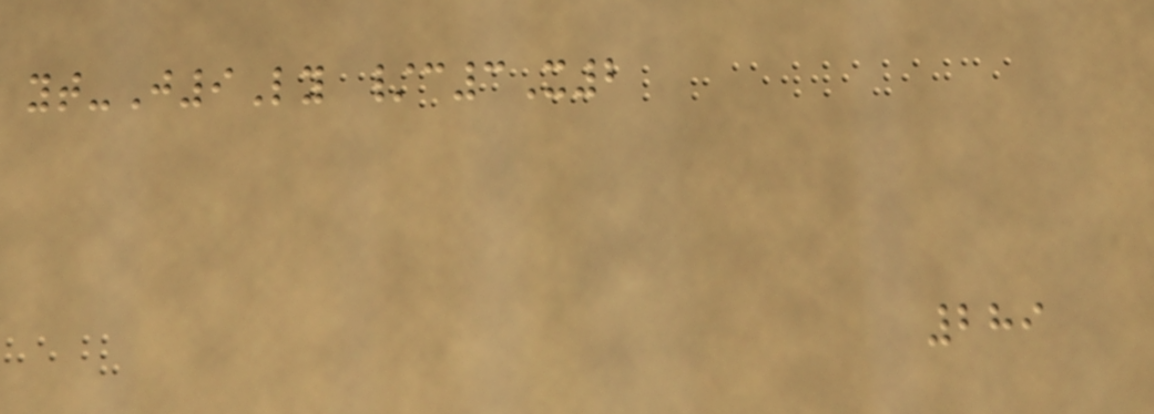yt-J9Ly /c3X2
289
